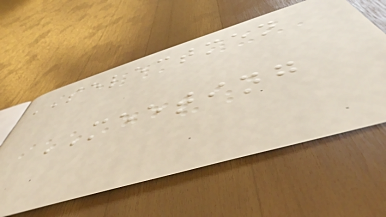SELECTMEN
MEETING
